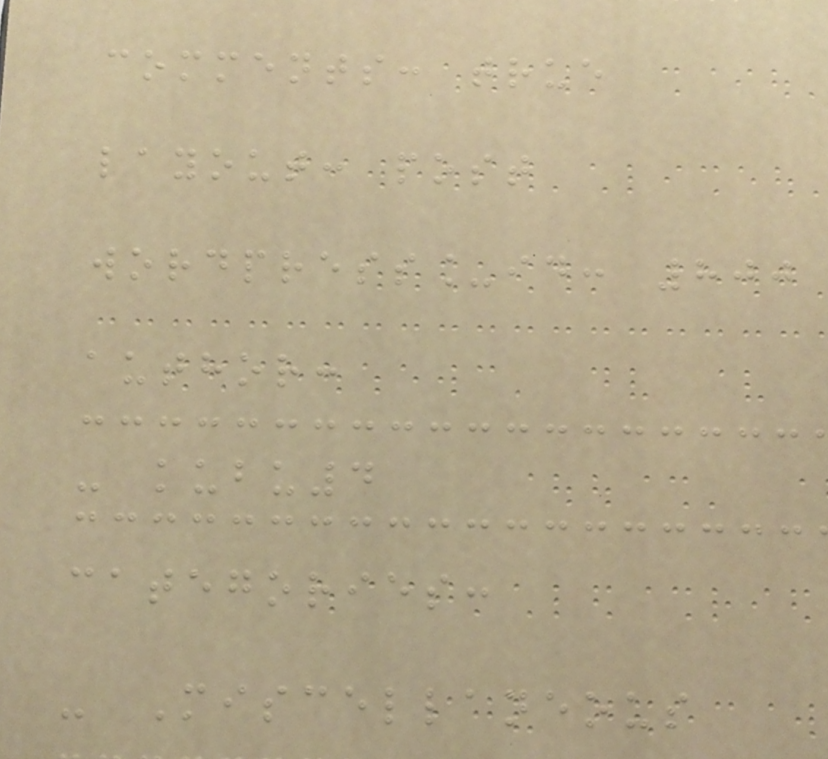comments: true
layout: post
wordpress_id: 800
author:
- kubu4
categories:
- Miscellaneous
